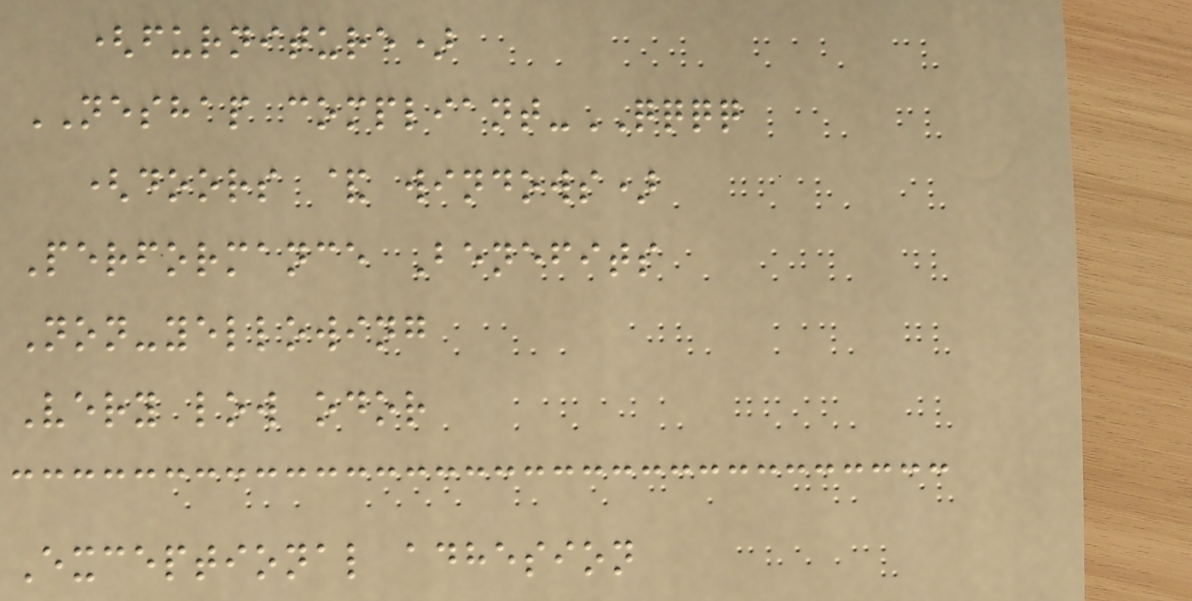(furniture)
NESHAP compliant-QQQQ
(doors & windows)
Performance Benefits
Non-yellowing
Very low odor
Exceptional adhesion
